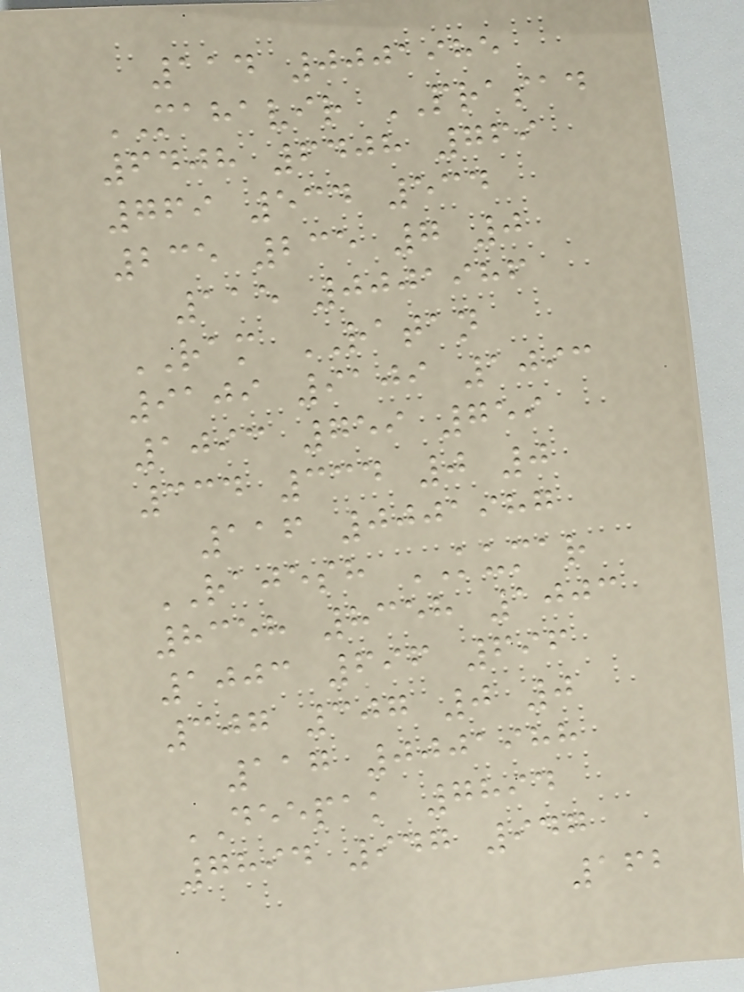114 0001985
MAHAVIR PRASAD
6408 6408 769
769 534 534
235 235 7 0
115 0001986
RAM RATAN
9109 9109 1093
1093 759 759
334 334 0 0
116 0001987
RAJESH KUMAR
8358 8358 1003
1003 696 696
307 307 0 0
117 0001988
DEEPAK 7894
7894 947 947
162
